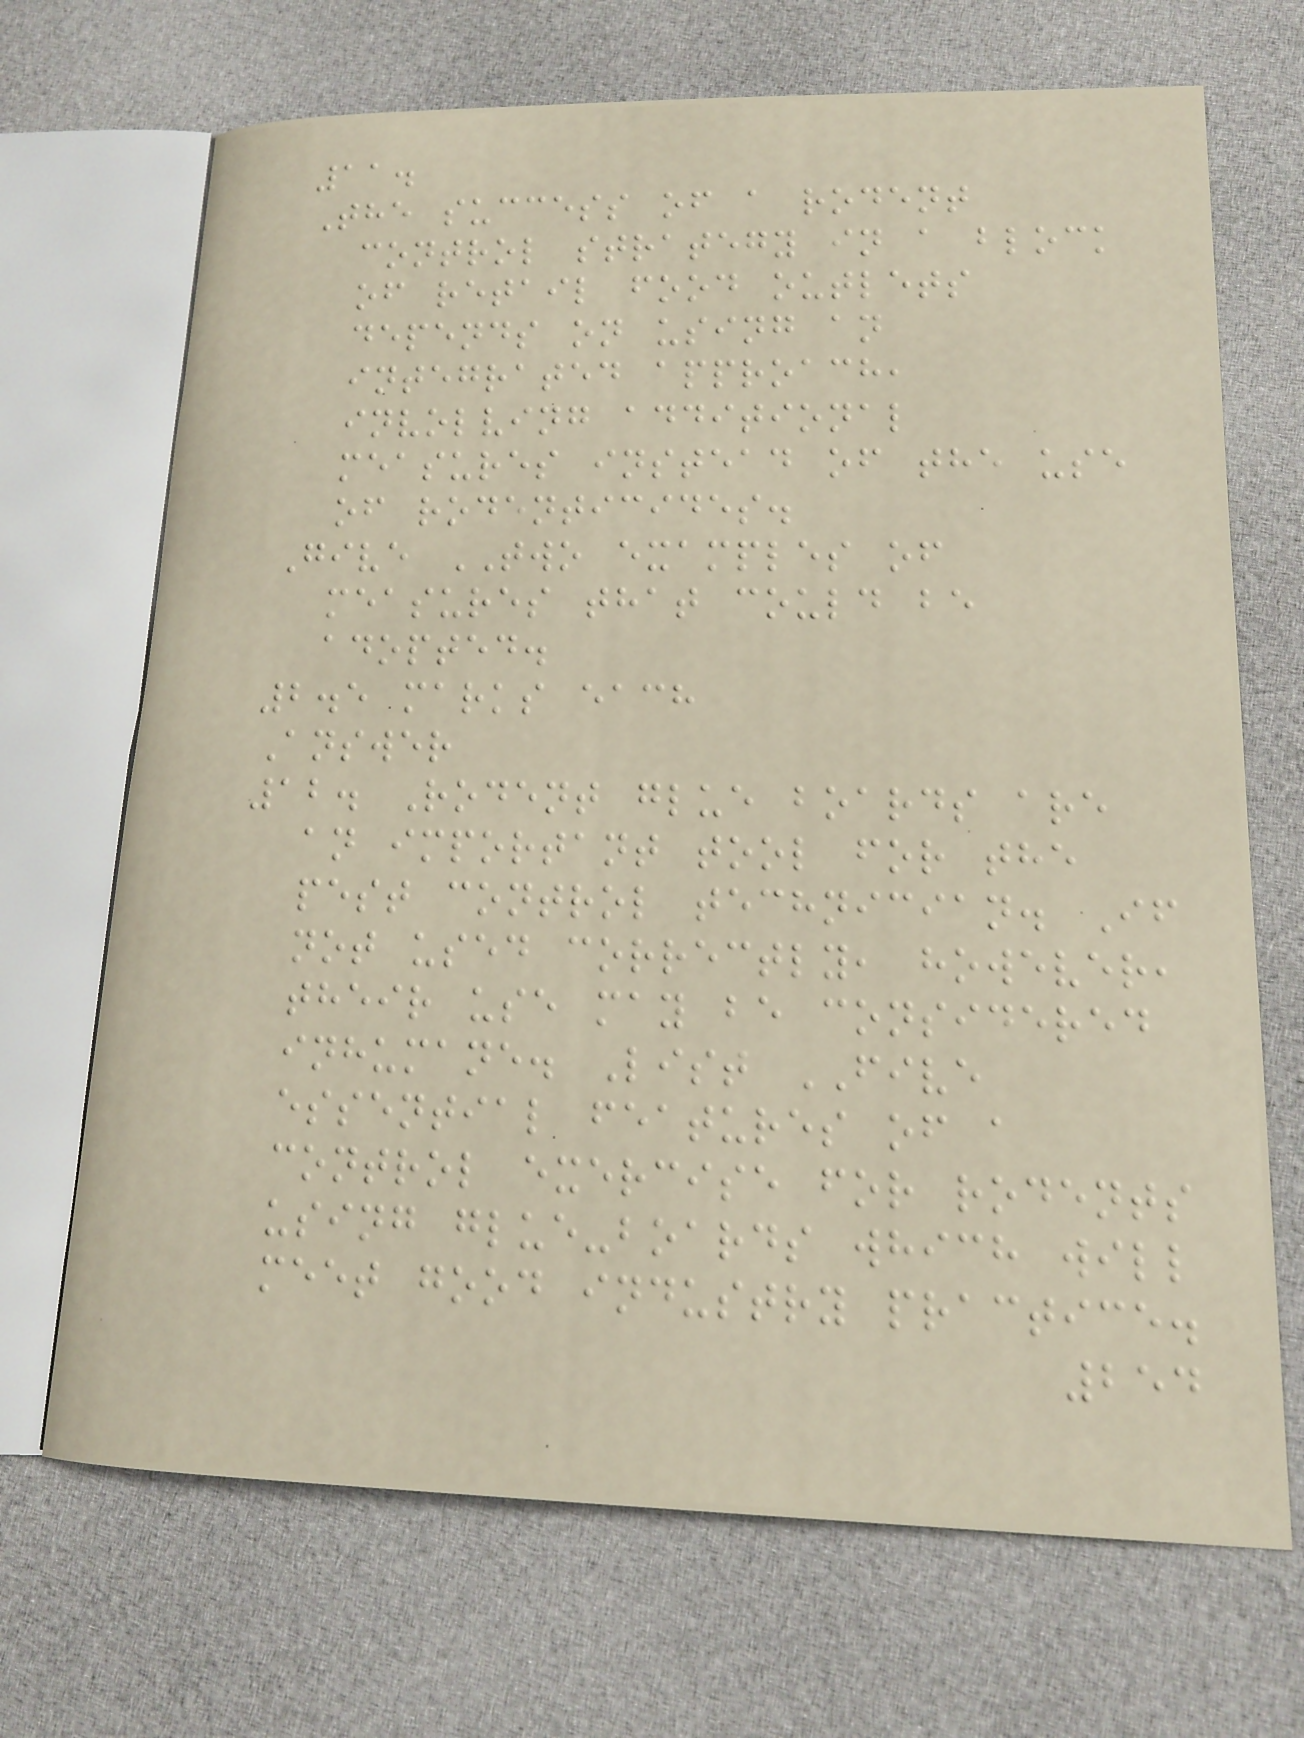11.
The success of a rodent
control strategy in a block
of retail food outlets
depends on using an
integrated approach,
involving additional
measures instead of the use
of rodenticides.
Give TWO examples of
measures that could be
adopted.
2.5 marks each
Answer
12. Rodent glue boards are
an important tool for the
pest control technician. If
not used correctly, however,
their use may be considered
inhumane. List FIVE
essential features of a
control exercise for rodents
using glue-boards which will
meet good industry practice.
254
